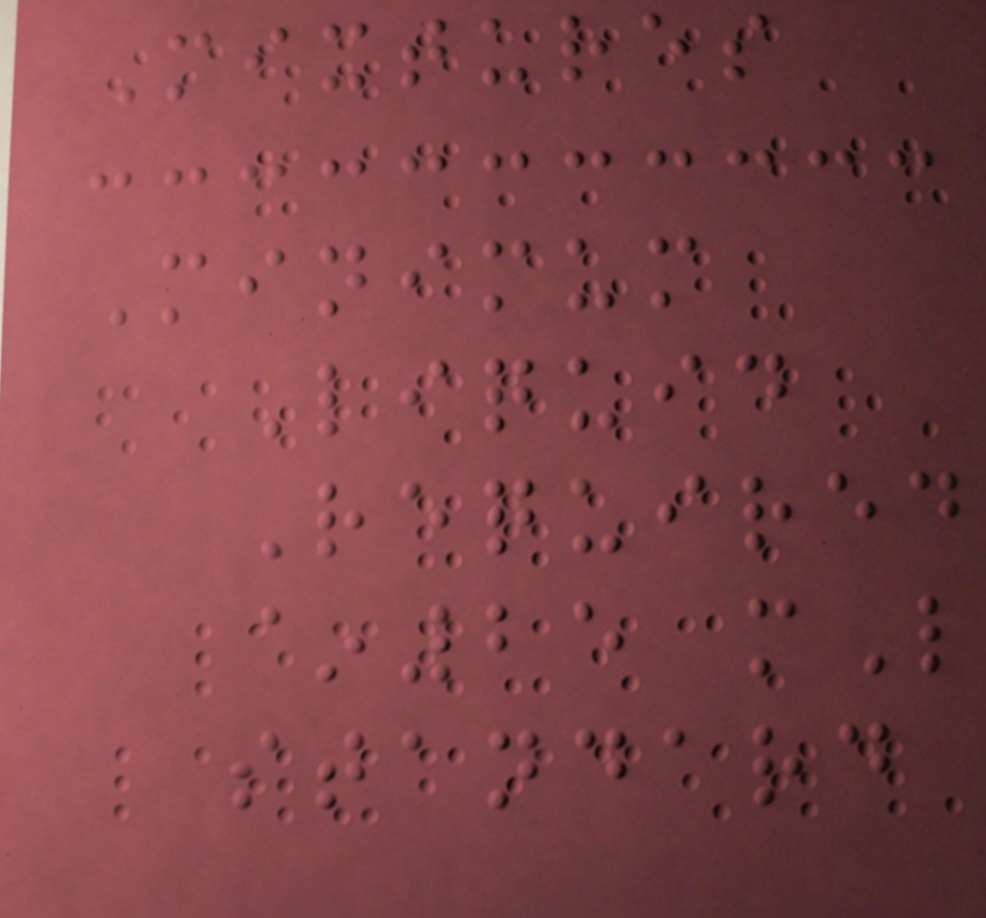Mixtures
Minimum
Liquid
Required
~25 mL
standard
